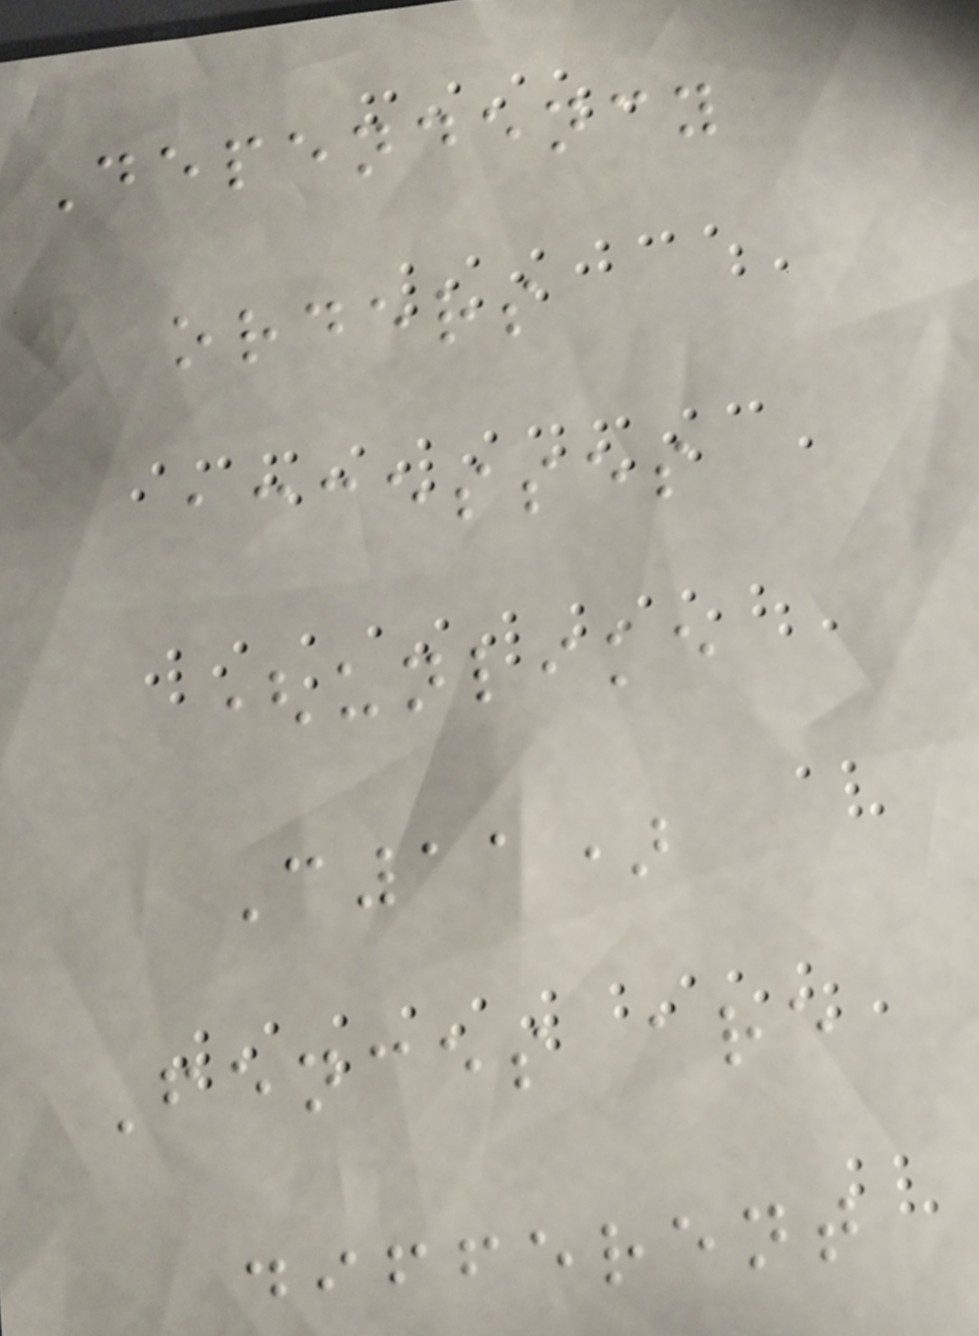Dependency
orders
accesses
(unlike
C11)
Fences are
different
